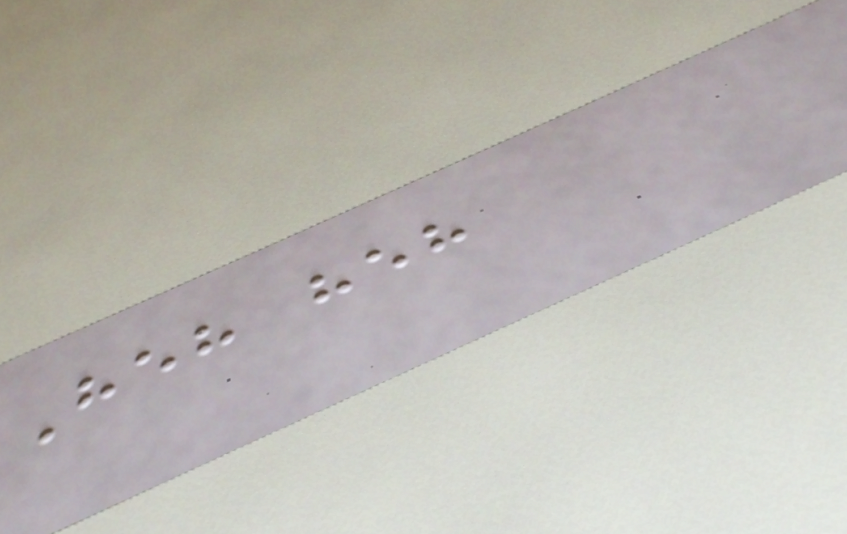Heh heh
